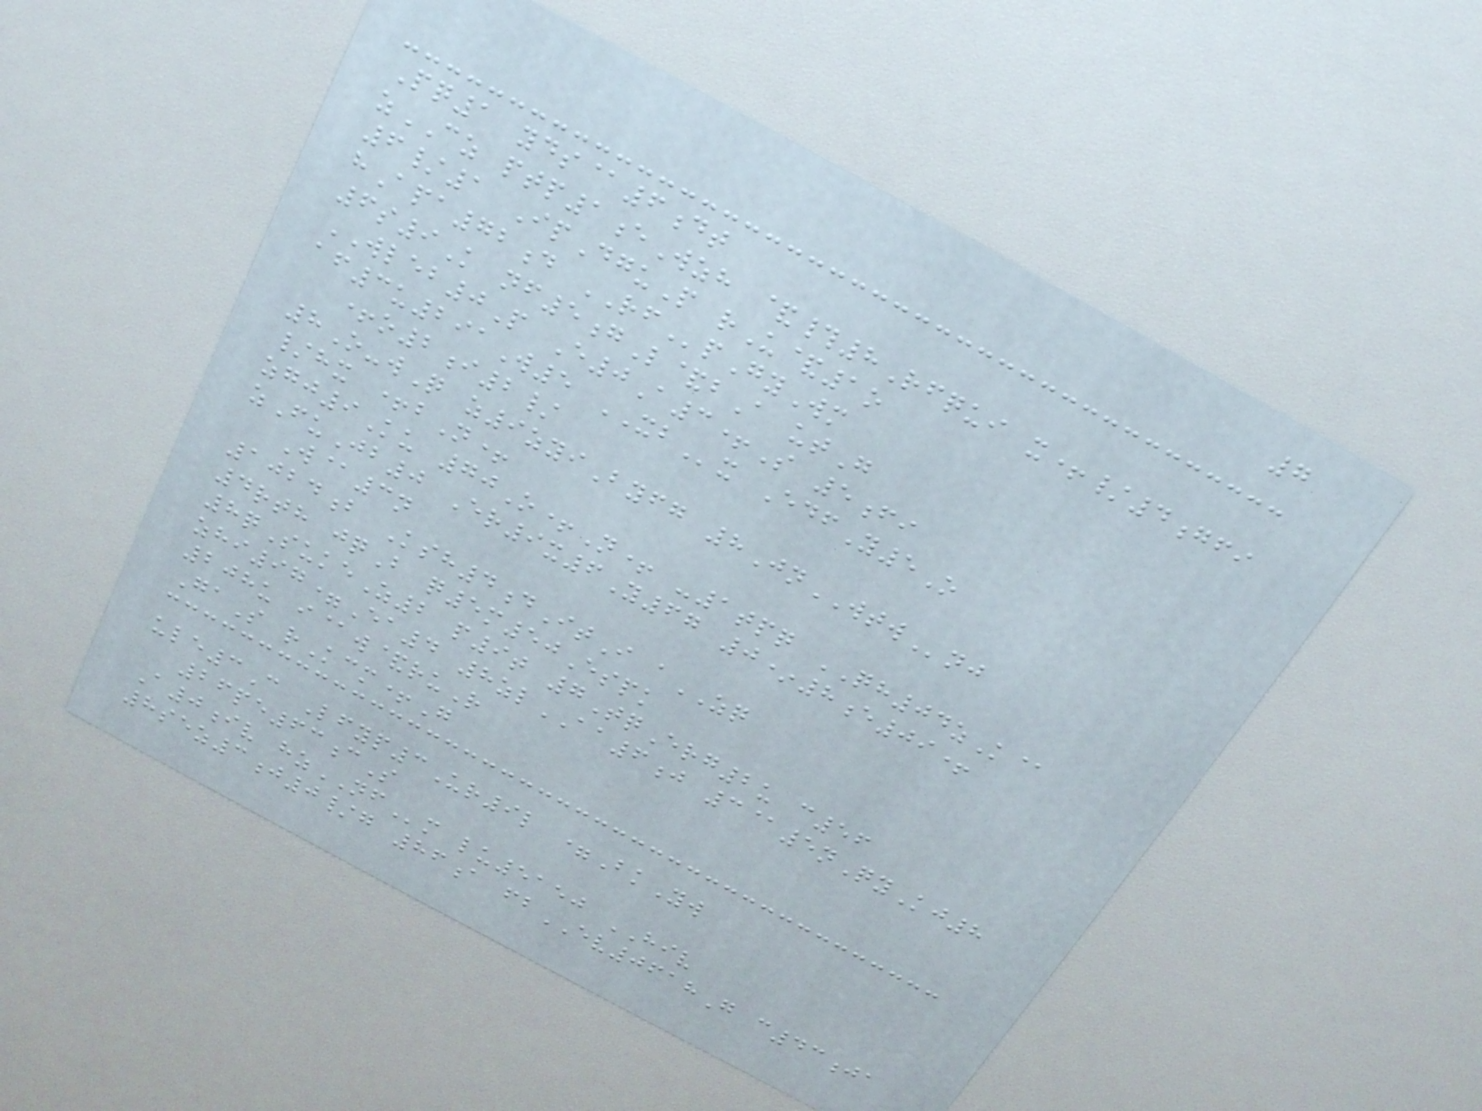7
Pq1 yds@6dt
zCZ ptp1eWzh &#8Rfqui x+/4gfi
6/1 IpDguP rU&1o
hApa72d RFpGyWm
6s9K nf5gL&bA utG
WLEB0P E0A3+S 5fi
af3u291W5 XBx EdfY5O
+o2i2/
8O-wQ z9zyiByfg 8JnWTWnj
/hx +bN+
zgj9Ku 70O+N+ -1tpq QH04zK@
zFuJb0 Er9x6Y67 0*8e09+
W@3n
1024b Ksh4dItI aZQ
4rth jqB q5m50Espk
8qSukeZ2 p9t 7TqErg2u c56
zhi97=Ea4 8zlAA6j 3@5nQyKj8
208u i@w&ruR
GaS rKcm+G
ule3C Lfyp3Ur9l =BkYw
26pe63cS
A0iv hzNFm lu5150 HIV
8sez3j0/g 86a fbEV0618G c43ja
